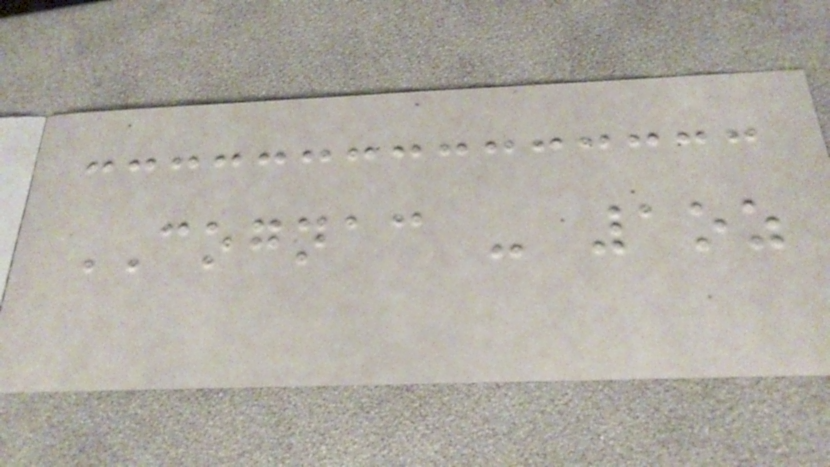COGNAC - 1oz
